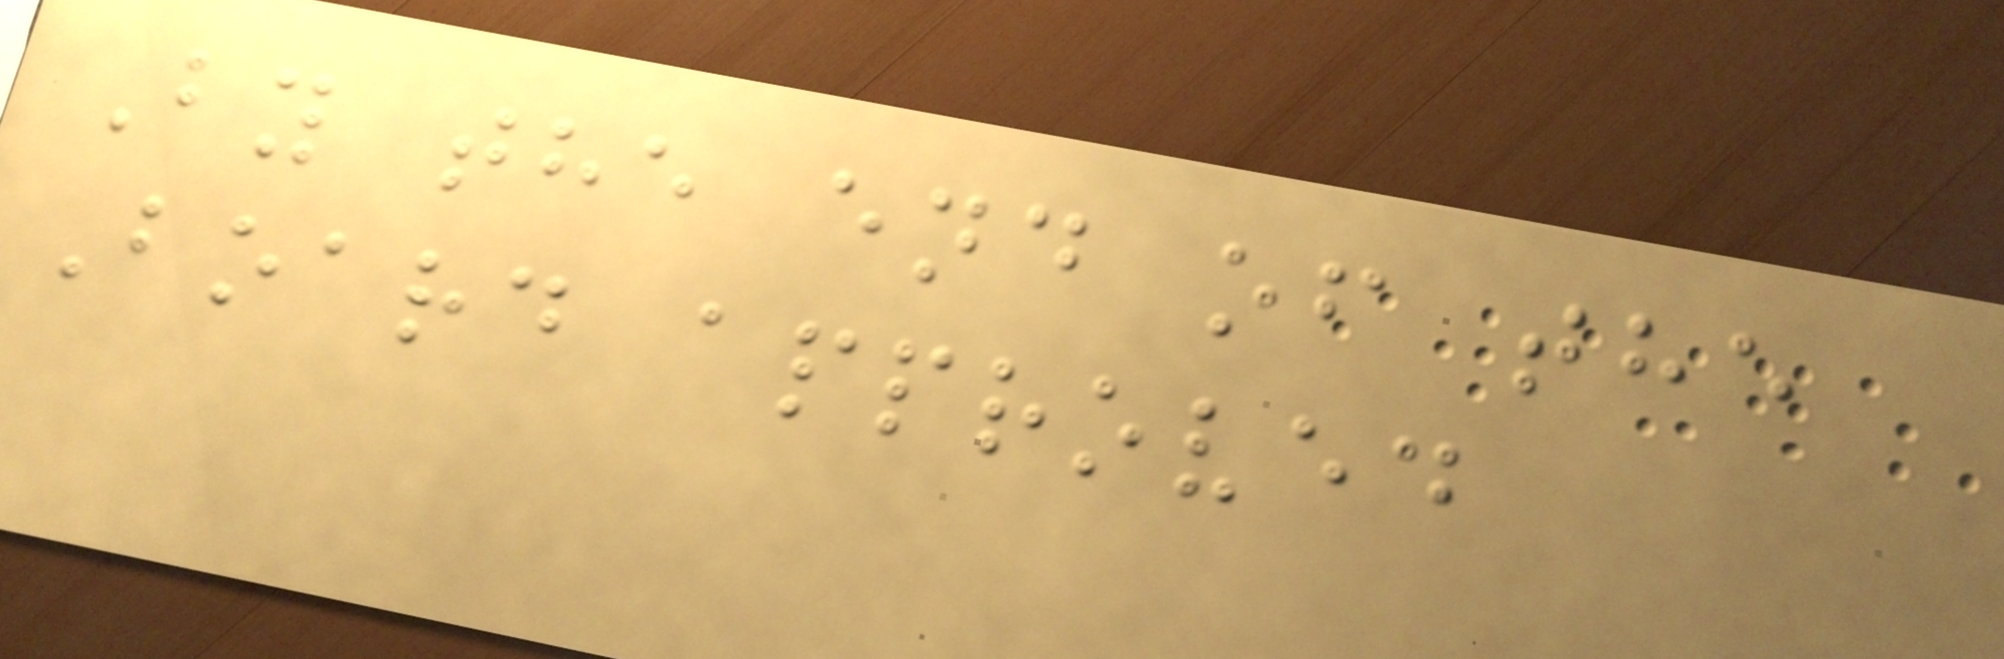By the end of the
Board approved
